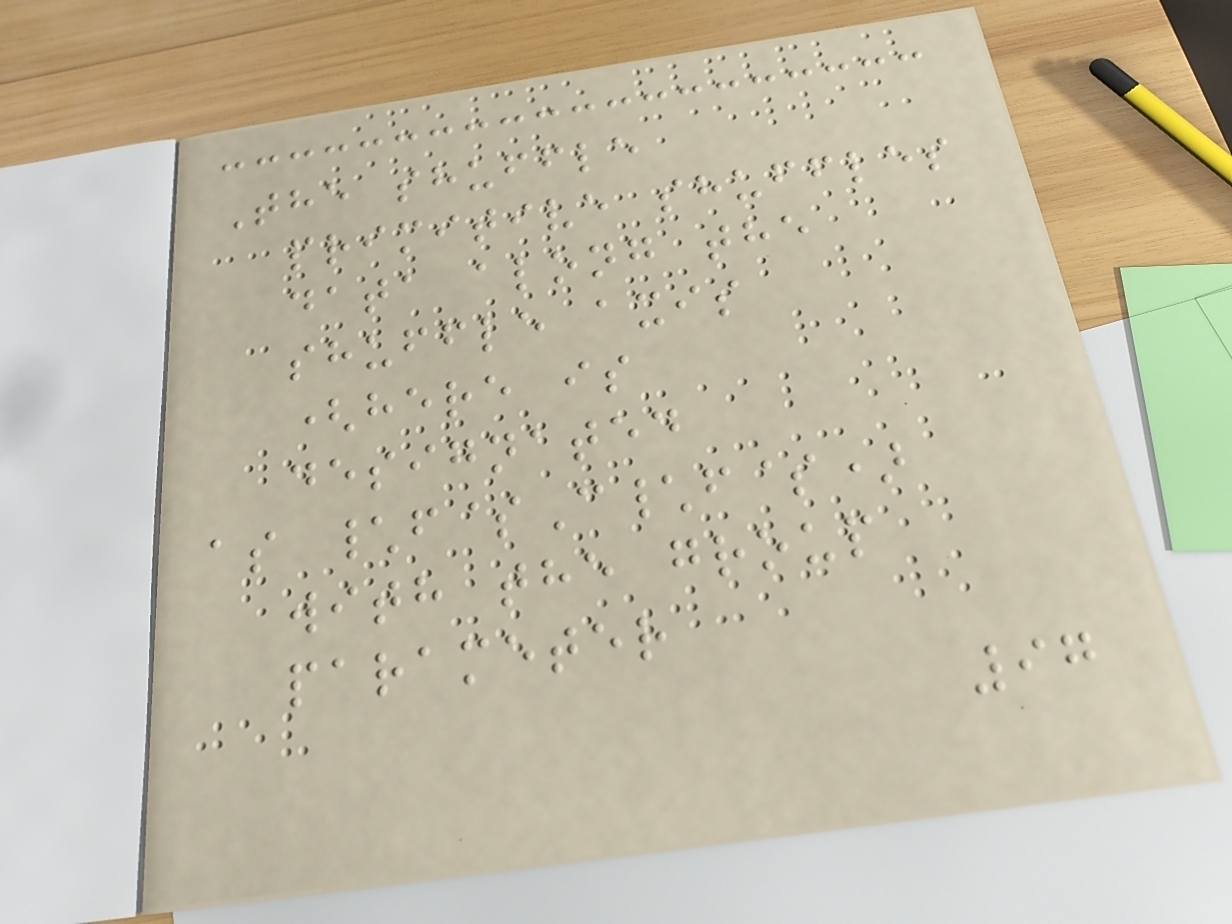The shuffle
primitive shuffles
data along the
shuffle axis
(here is
designated
as \f$C\f$)
with the group
parameter
97
